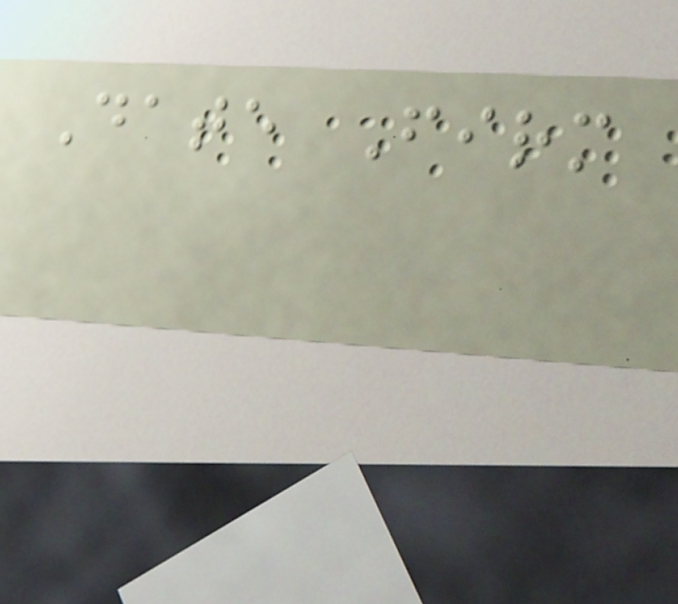Date Firm
